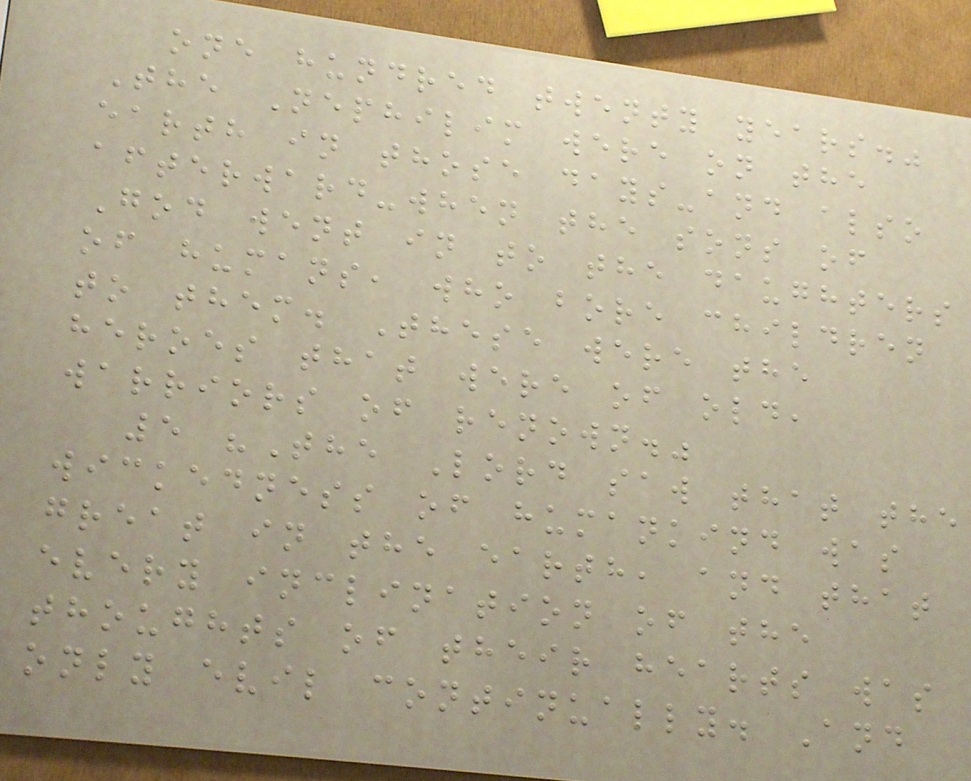one hundred twenty years."
The Nephilim were on the
earth in those days-and also
afterward-when the sons of
God went in to the daughters
of humans, who bore children
to them. These were the
heroes that were of old,
warriors of renown."
5 "The Lord saw that the
wickedness of humankind was
great in the earth, and that
every inclination of the
thoughts of their hearts was
only evil continually. And
